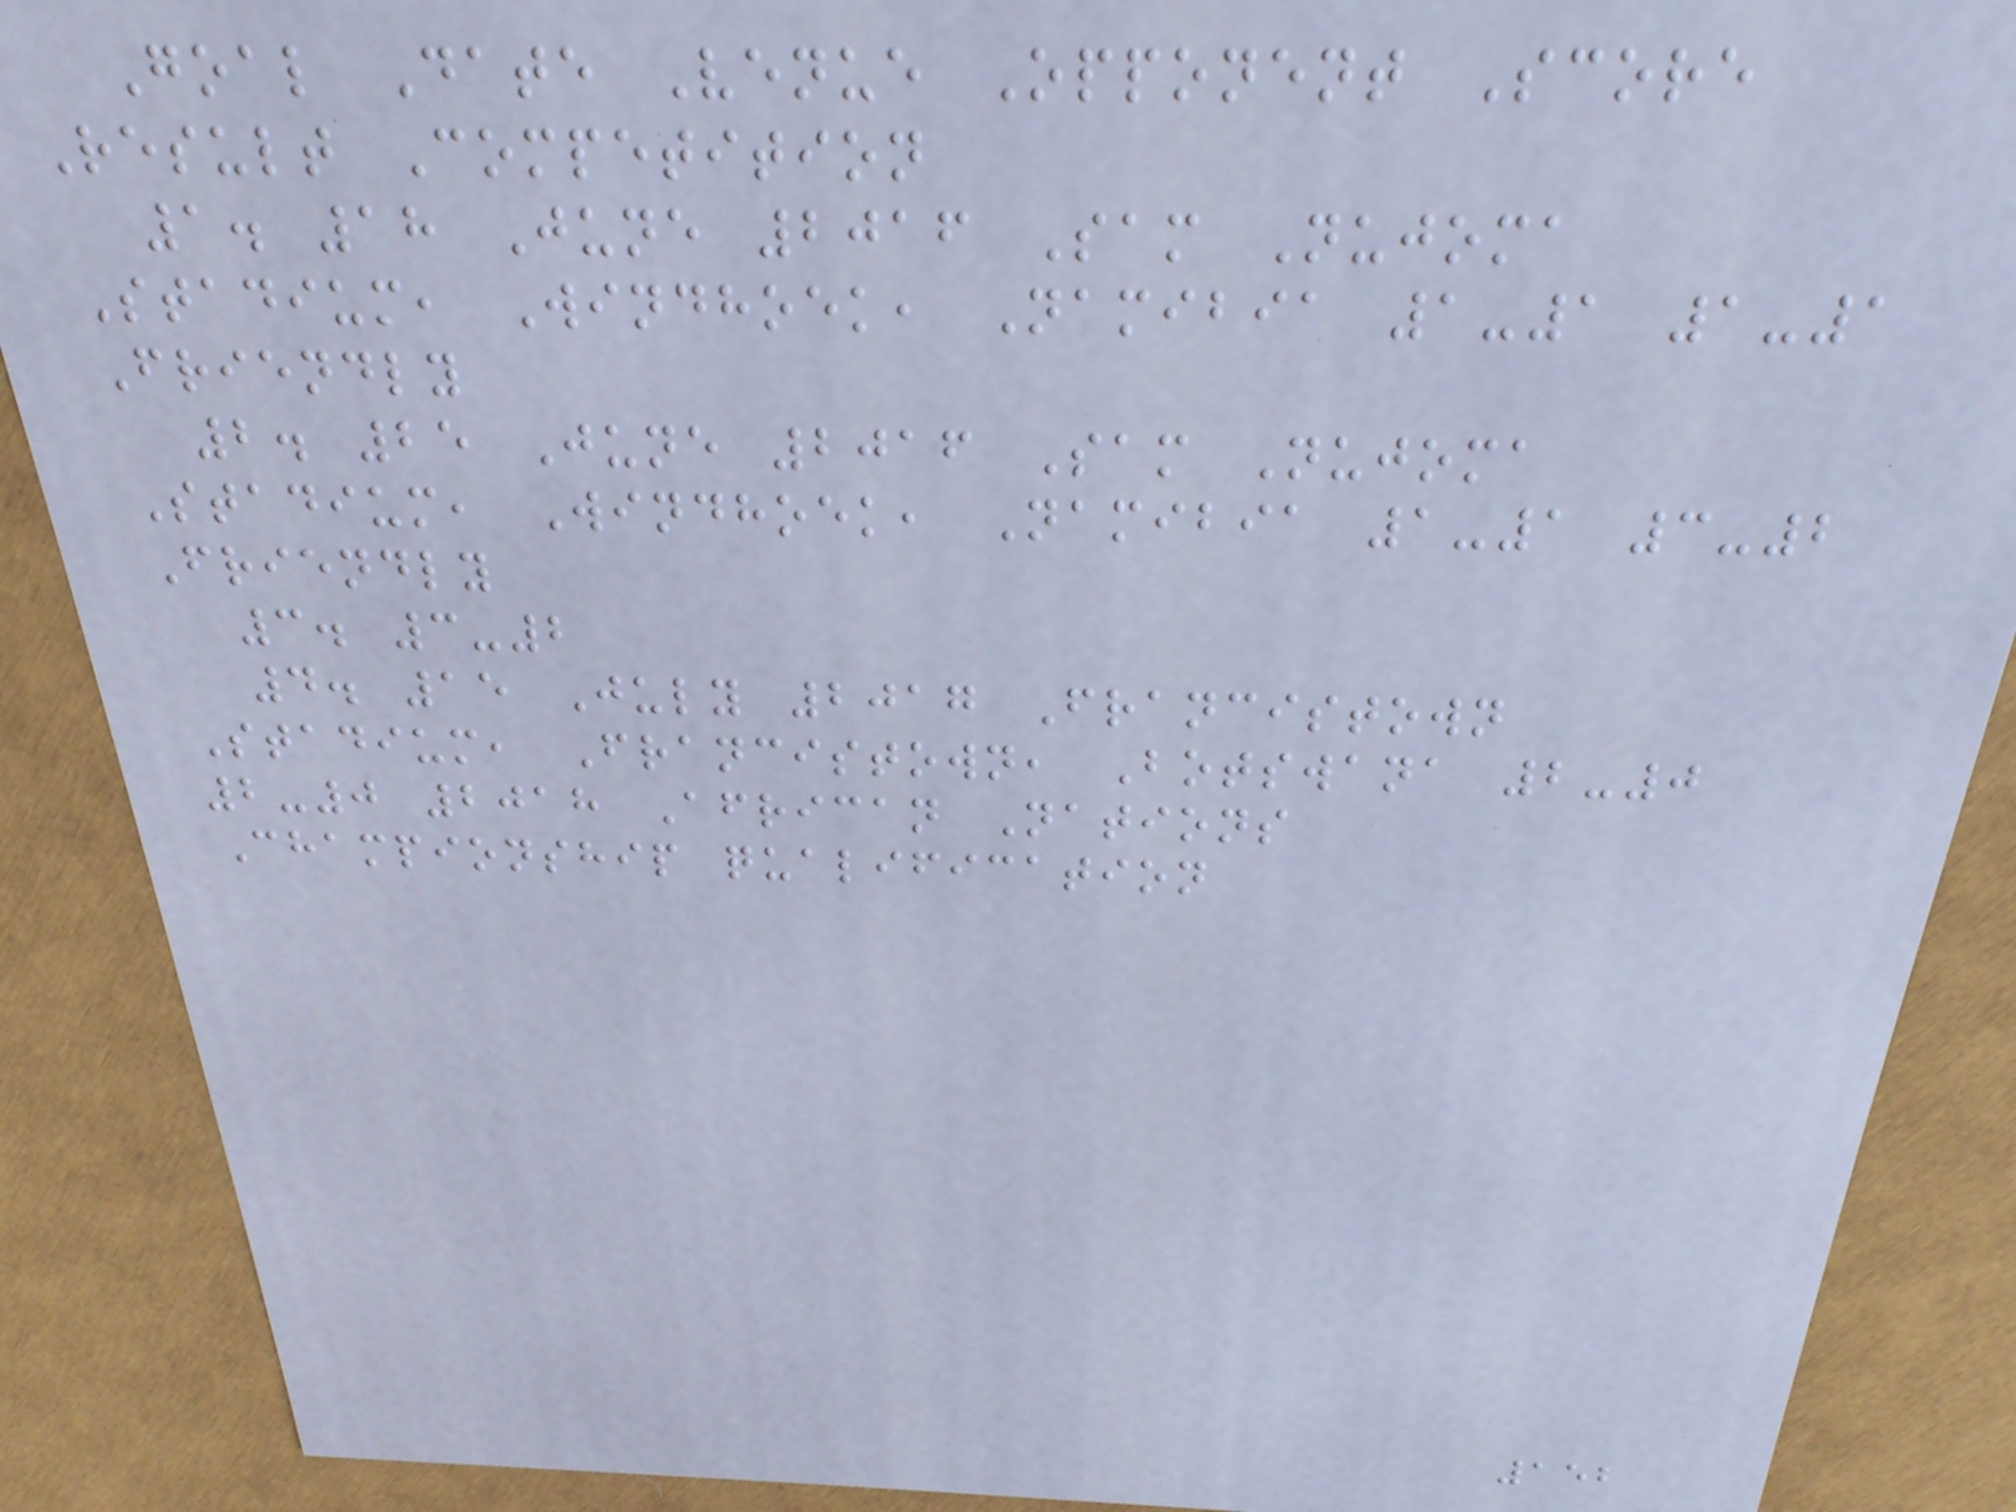Goal Date Venue Opponent Score
Result Competition
1. 18 June 2016 Sam Nujoma
Stadium, Windhoek, Namibia 1-1 1-1
Friendly
2. 25 June 2016 Sam Nujoma
Stadium, Windhoek, Namibia 1-1 3-2
Friendly
3. 3-2
4. 15 July 2017 Francistown
Stadium, Francistown, Botswana 2-0
2-0 2018 African Nations
Championship qualification
152
